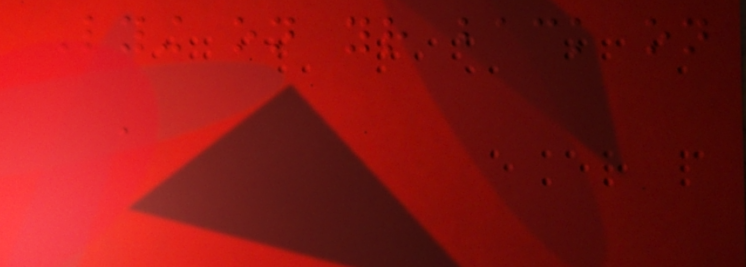Lying on your back on
a
